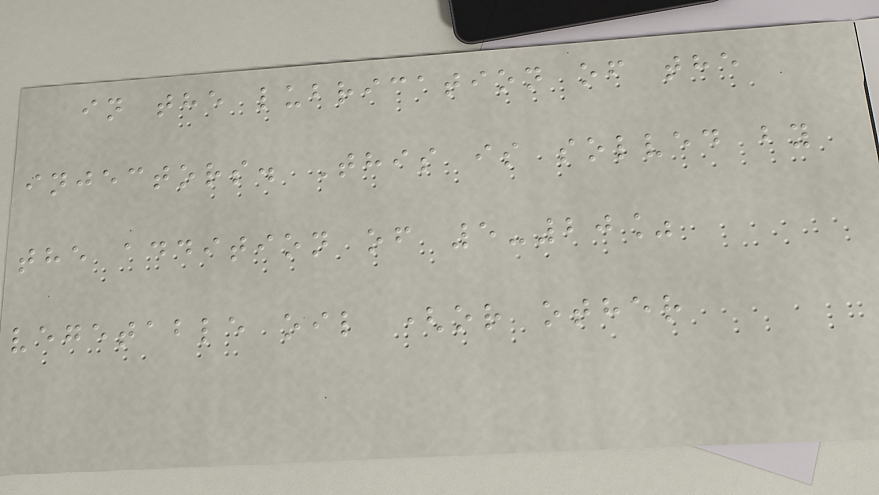in the lubrication of the
injectors. This is solved by
the addition of 5-20%
vegetable oil (or other
